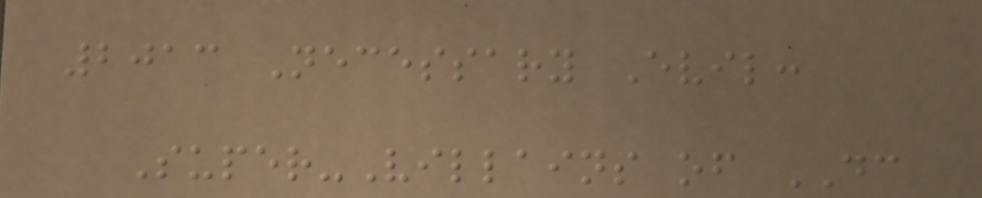2013 Necessary Evil:
Super-Villains of DC
